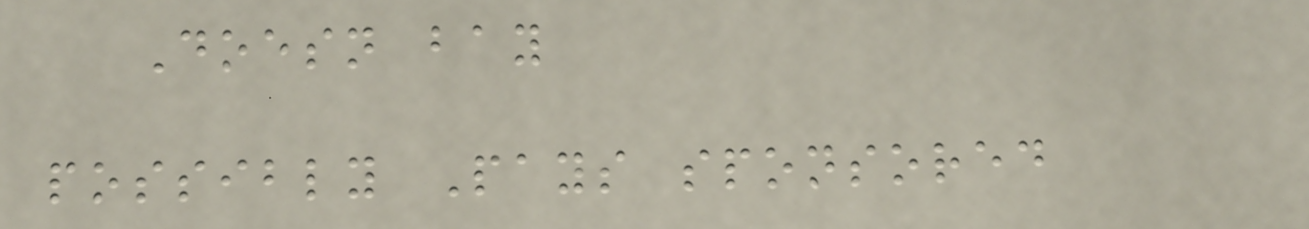Doesn bay
possibly Pays sponsored
